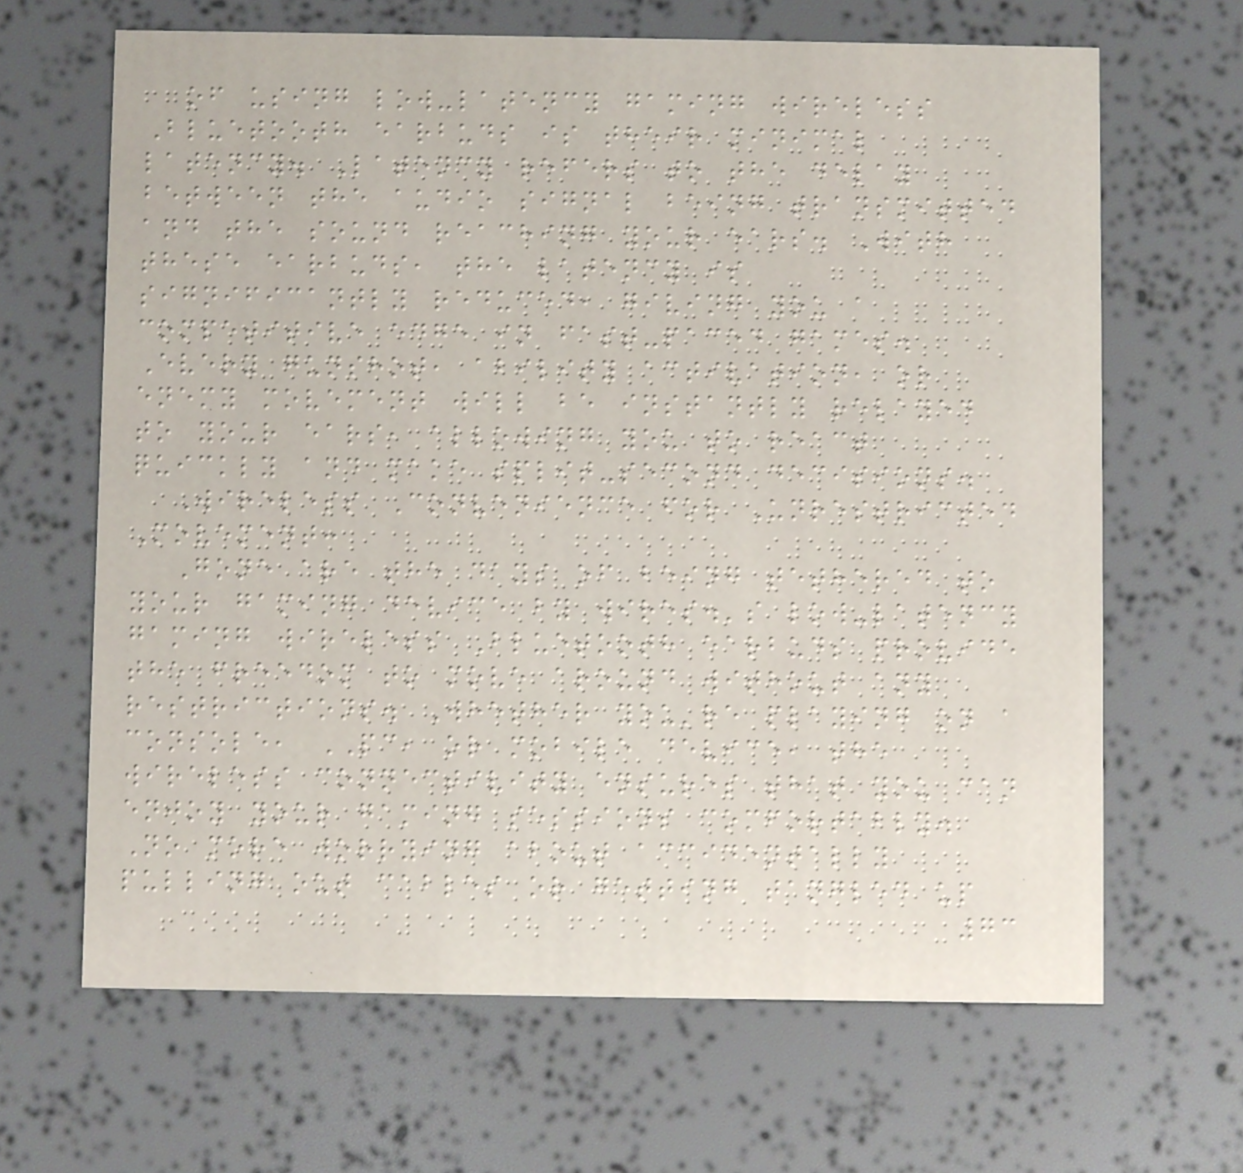of using low-latency gaming wireless
Bluetooth earbuds is their minimal
latency. Latency refers to the delay
between the audio signal being transmitted
and the sound reaching your ears. With
these earbuds, the latency is
significantly reduced, giving you a
competitive edge in fast-paced games.
Every gunshot, ability activation, or
enemy movement will be instantly relayed
to your ears, allowing you to react
quickly and make split-second decisions.
Wireless Convenience for Unrestricted
Movement:
Gone are the days of being tethered to
your gaming device by wires.'s low-latency
gaming wireless Bluetooth earbuds provide
the freedom to move around without any
restrictions. Whether you're playing on a
console, PC, or mobile device, the
wireless connectivity ensures that you can
enjoy your gaming sessions comfortably.
No more worrying about accidentally
pulling out cables or getting tangled up
73
